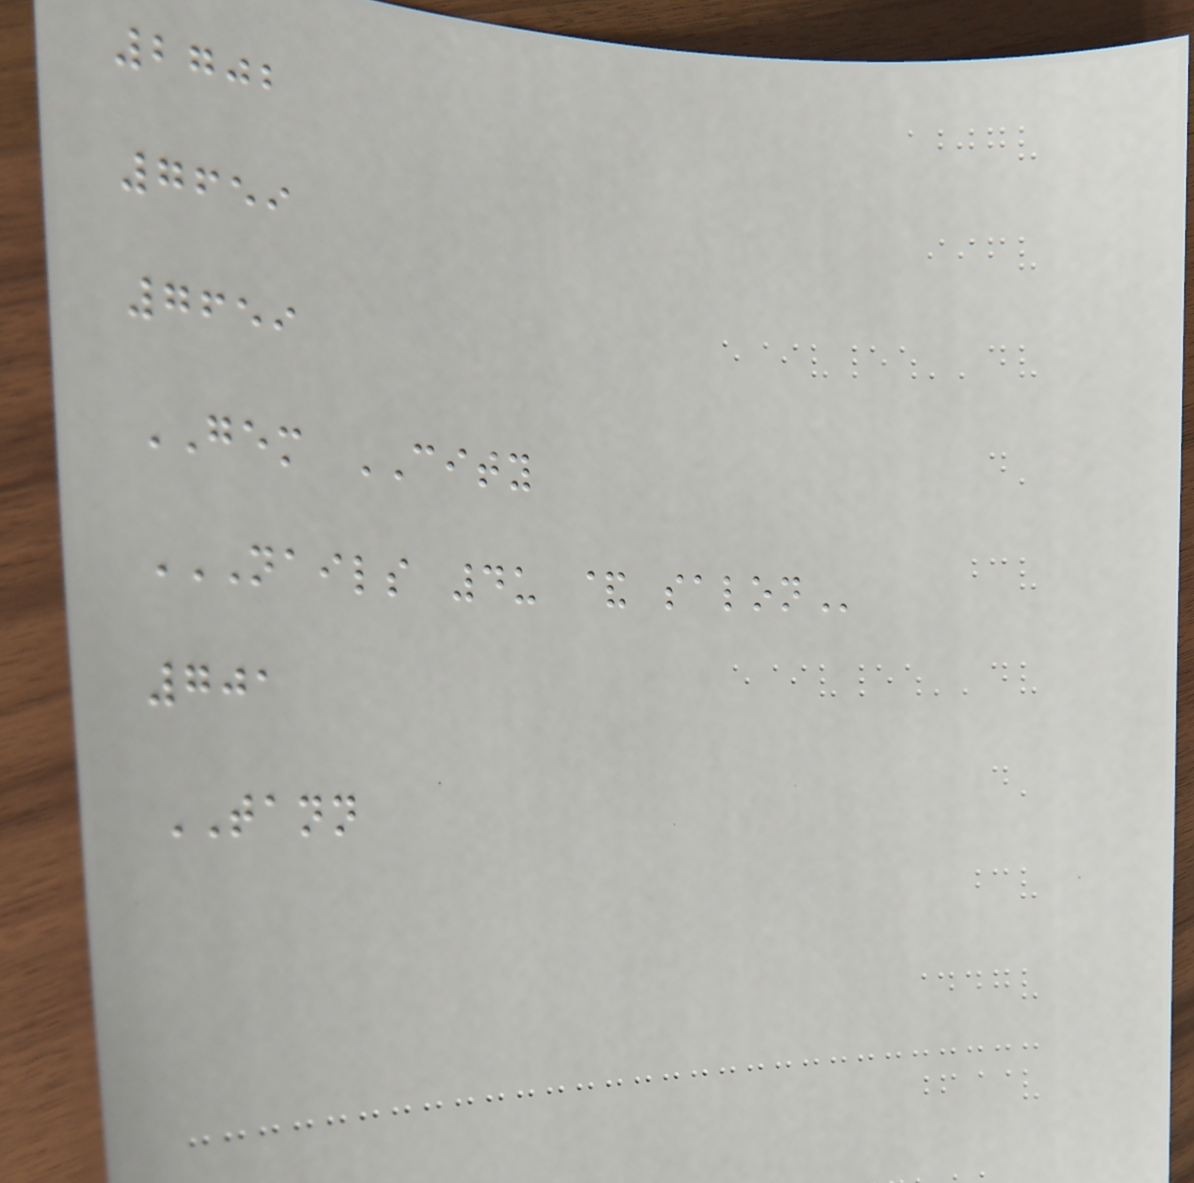2702
7659
7659
GEM CITY
NAILS 4U & SALON
701
TANN
